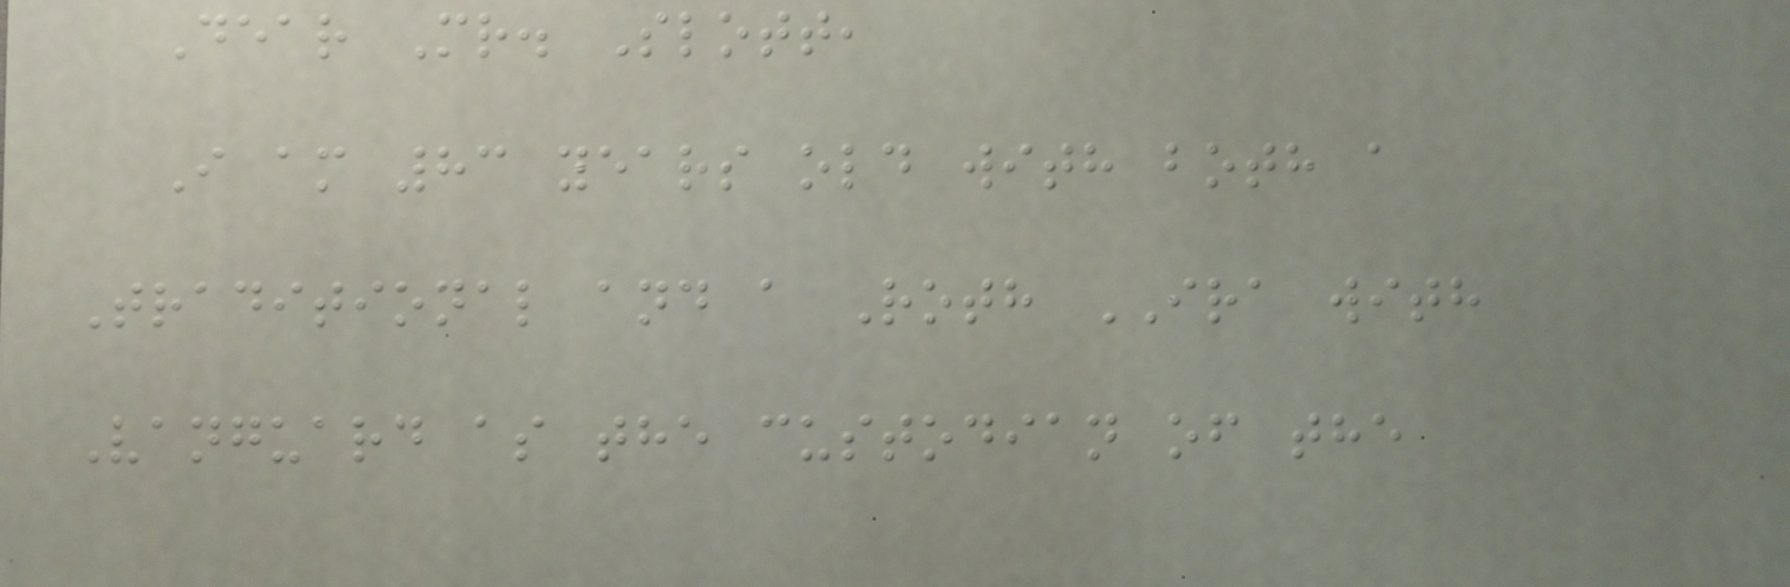Dear Mr. Slott,
I am 83 years old with both a
Traditional and a Roth IRA with
Vanguard as the custodian of the
